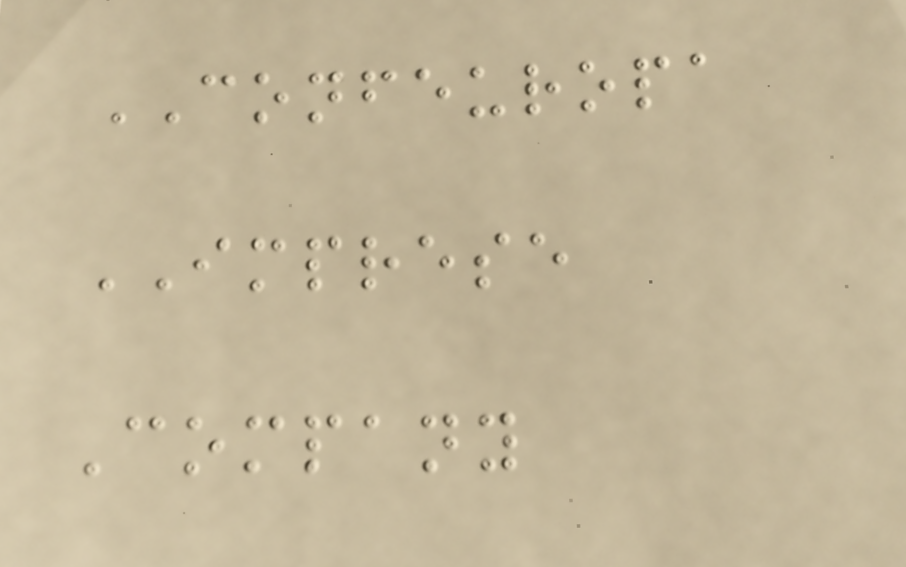CONFEUROPA
IMPRESE
Company
